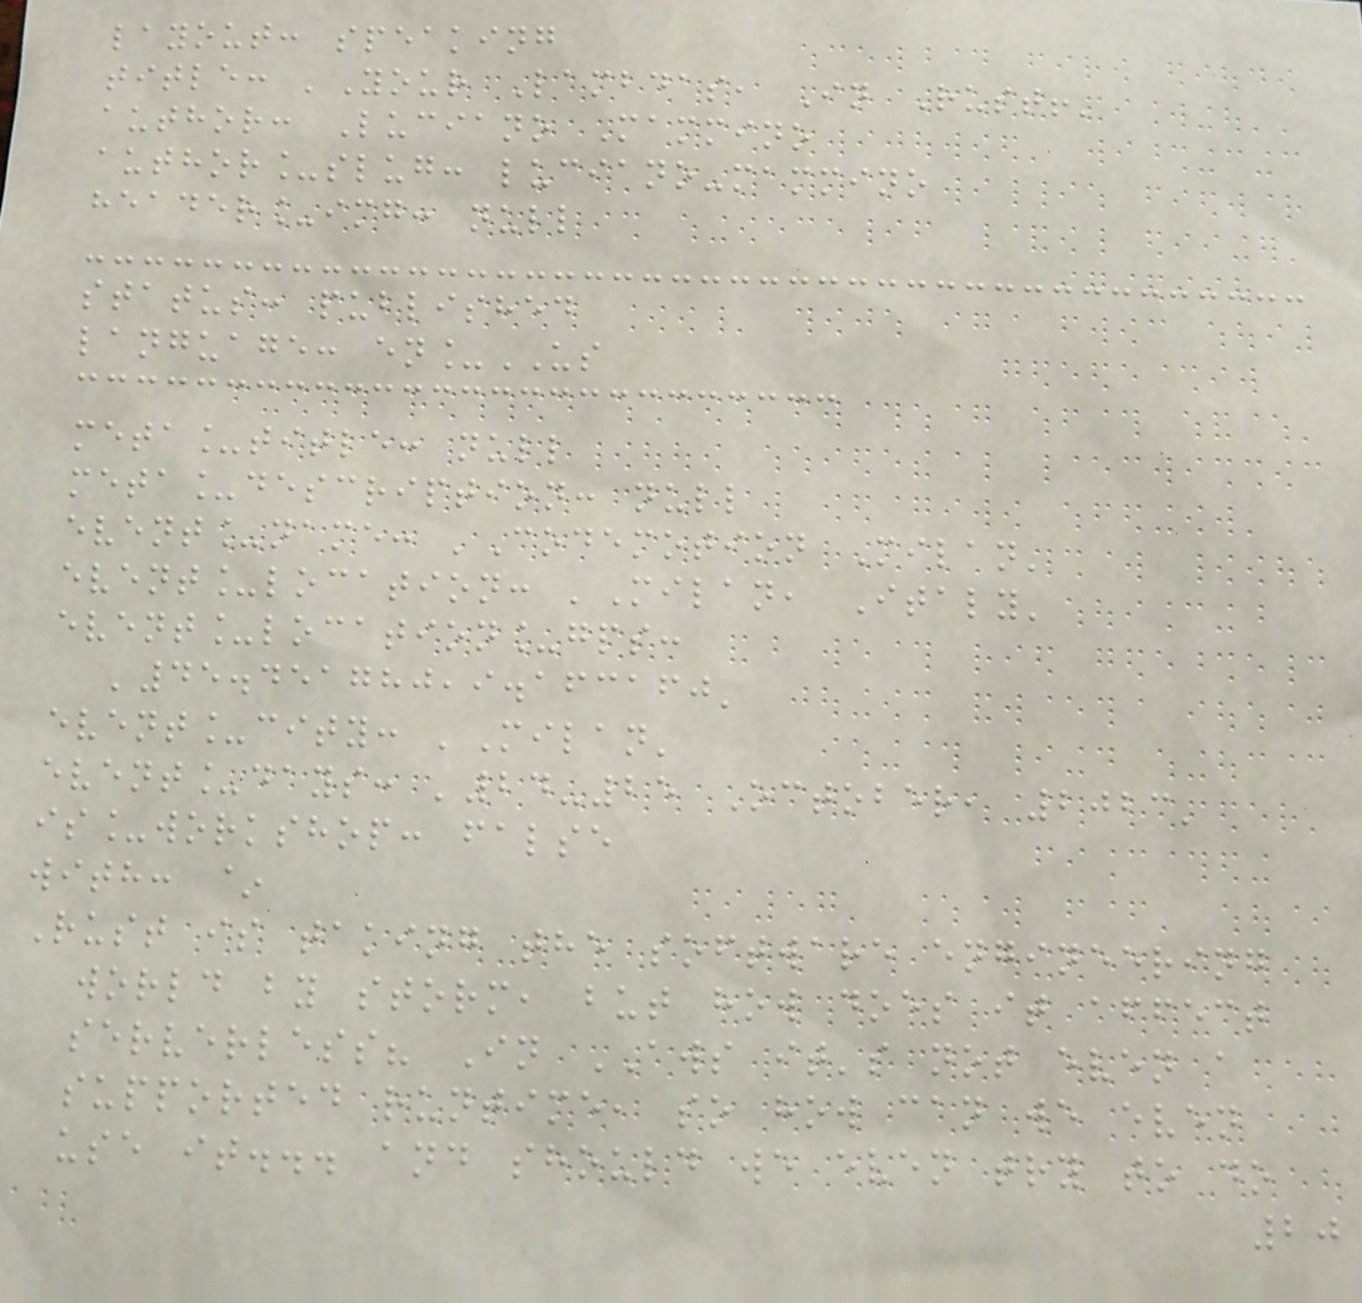layout: speaking
title: 'Your Lambdas, In Rust!'
author: Luciano Mammino
author_slug: luciano-mammino
header_img: null
status: published
language: en_US
meta_title: null
meta_description: null
event_name: 'Codemotion Milan'
event_location: 'Milan, Italy'
event_location_gps:
'45.451780,9.163160'
event_city: 'Milan'
event_days: '24-25 October, 2023'
is_workshop: false
with: ~
Rust is taking the software engineering
world by storm, but how does it affect
serverless? In AWS it's not even a
supported runtime, so how can we even
use it... and should we even try to do
20
